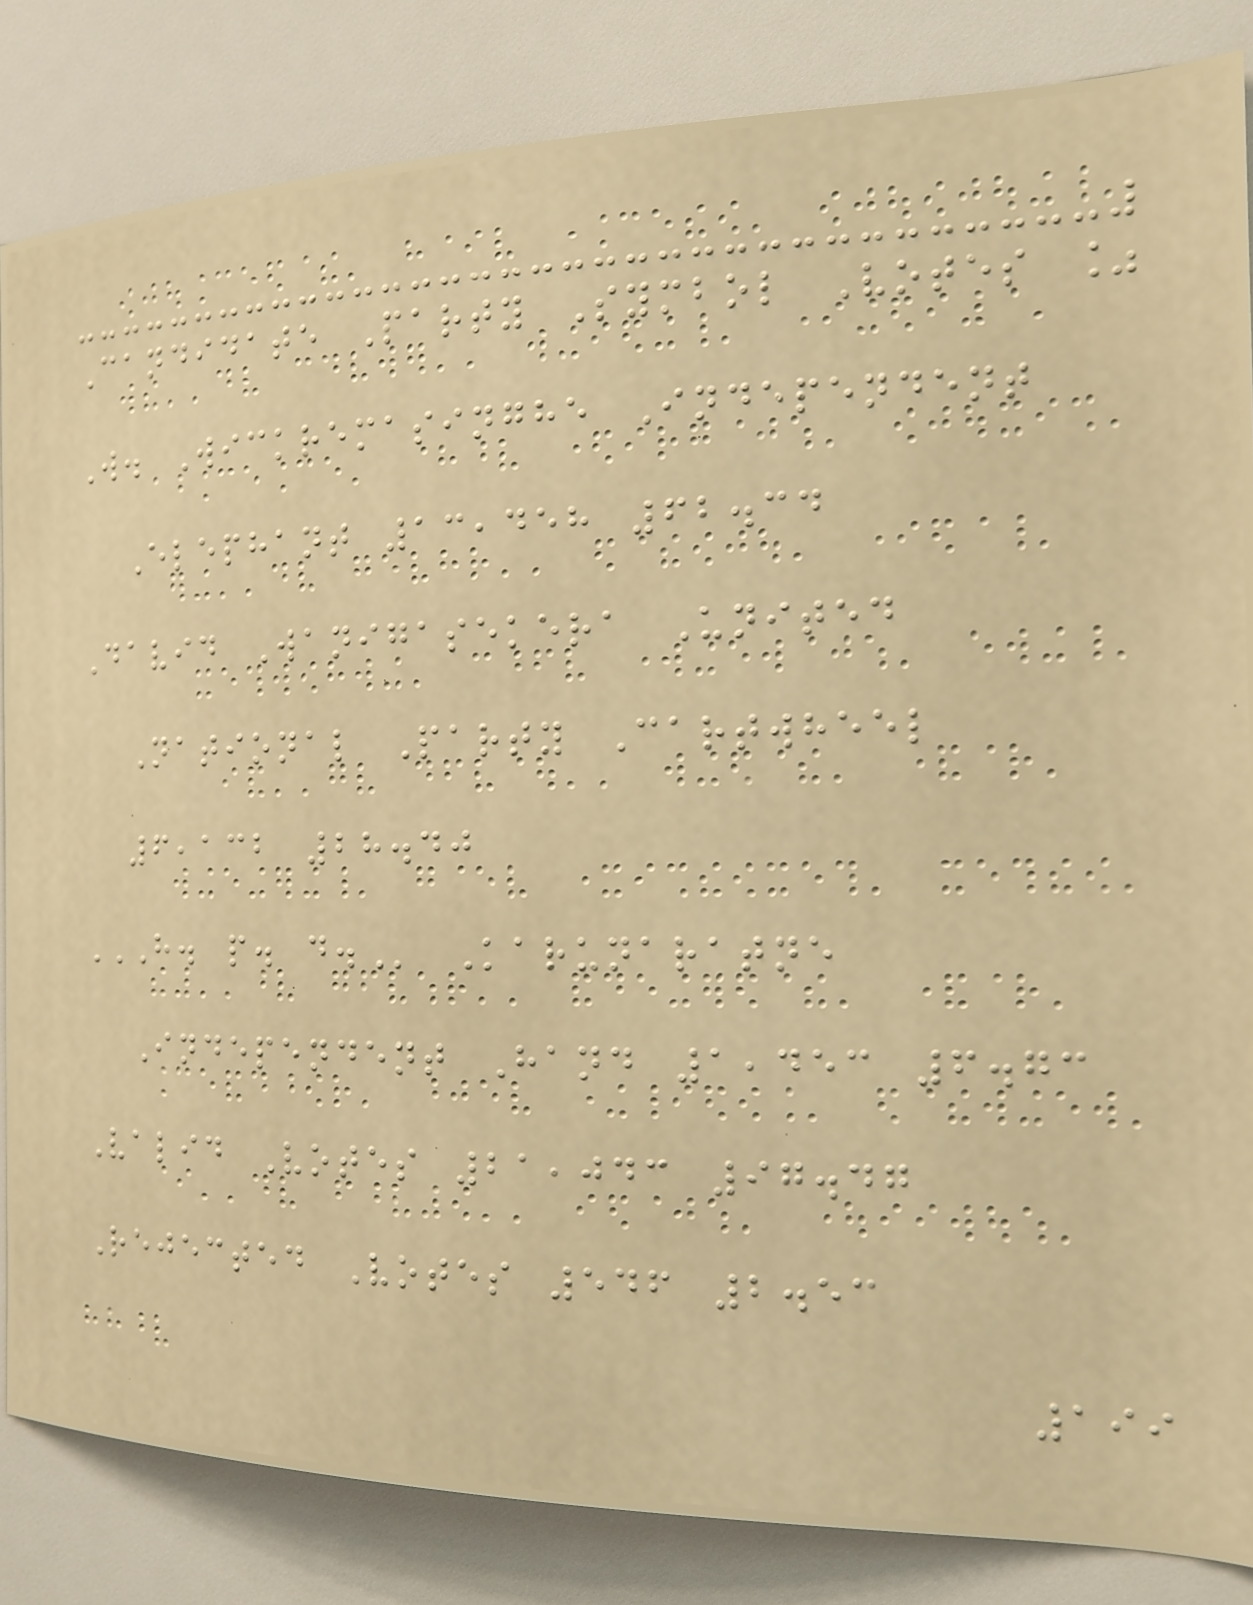Candidate Party Symbol Votes %
W. Wickremasinghe Independent
Elephant 13,458 62.34
David Wanigasekera United
National Party Cartwheel
6,132 28.40
H. P. D. Karunaratne
Independent Hand 1,453 6.73
Valid Votes 21,043 97.47
Rejected Votes 546 2.53
199
